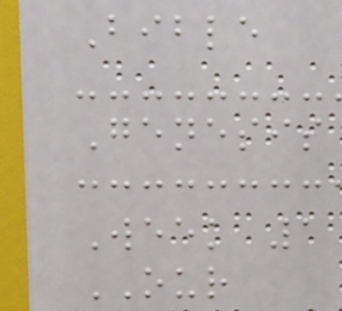Bible
Genesis
Week 1
OUR
